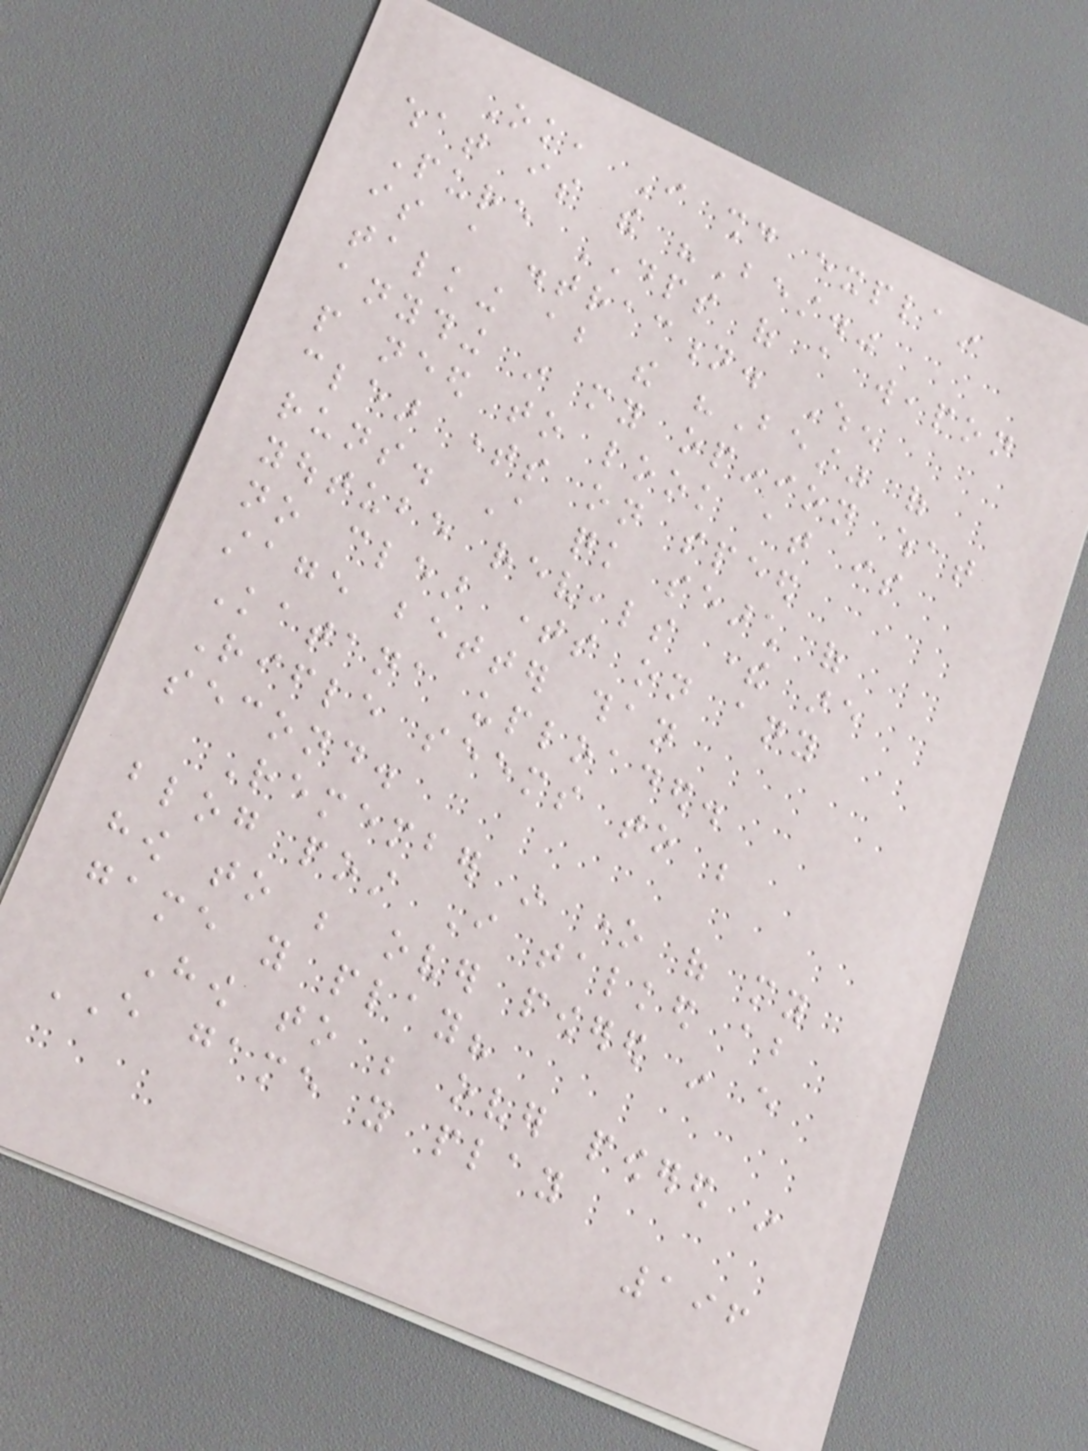Ok, I should explain
what is the "Best."
Pure DPS of a weapon
is a distraction. When
talking about the "Best" of
anything in my opinion what
people need to look at is
clear times on speed
runs. A quick search of
youtube reveals there are
no clear times on any
stage better than
Katana uploaded.
Rifle seems to be
second.
Remember in one of my
blog post I talked about
how to be over powered in every
game you play?
How to be over powered in
EVERY game you play
196
